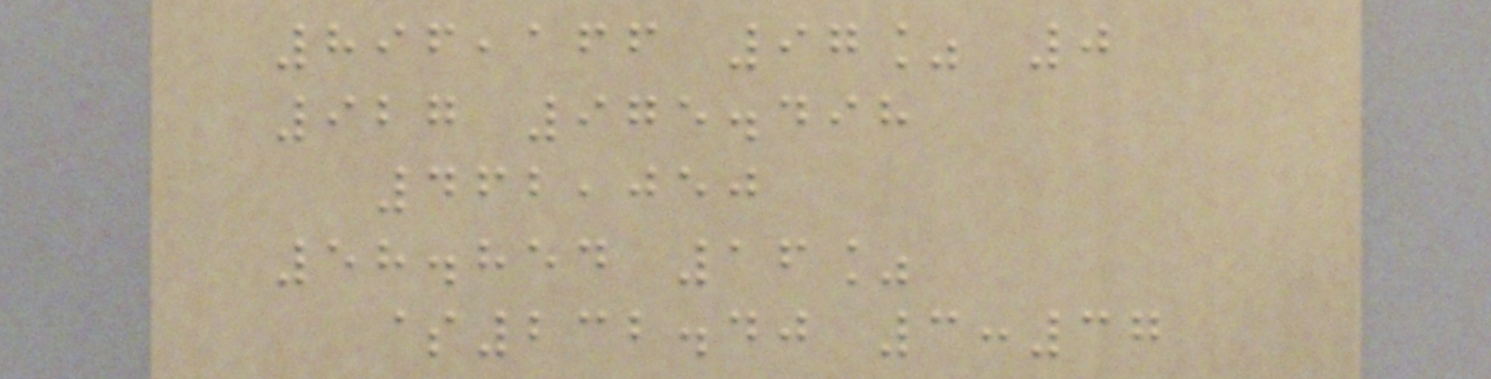896,166 97% 0
927 975.498
462,050
58.854 16%
$232.40 3:37
